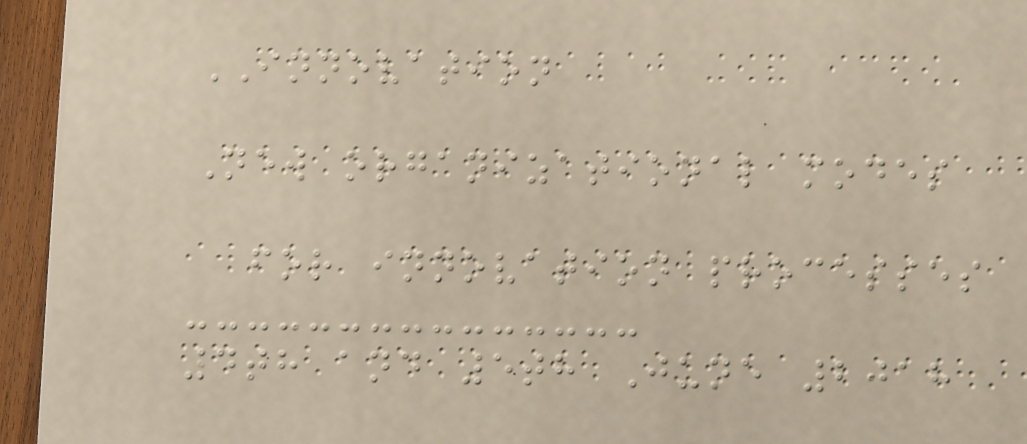INNOVATION
New organizational modes
for innovation processes
4th and 5th June 2018
